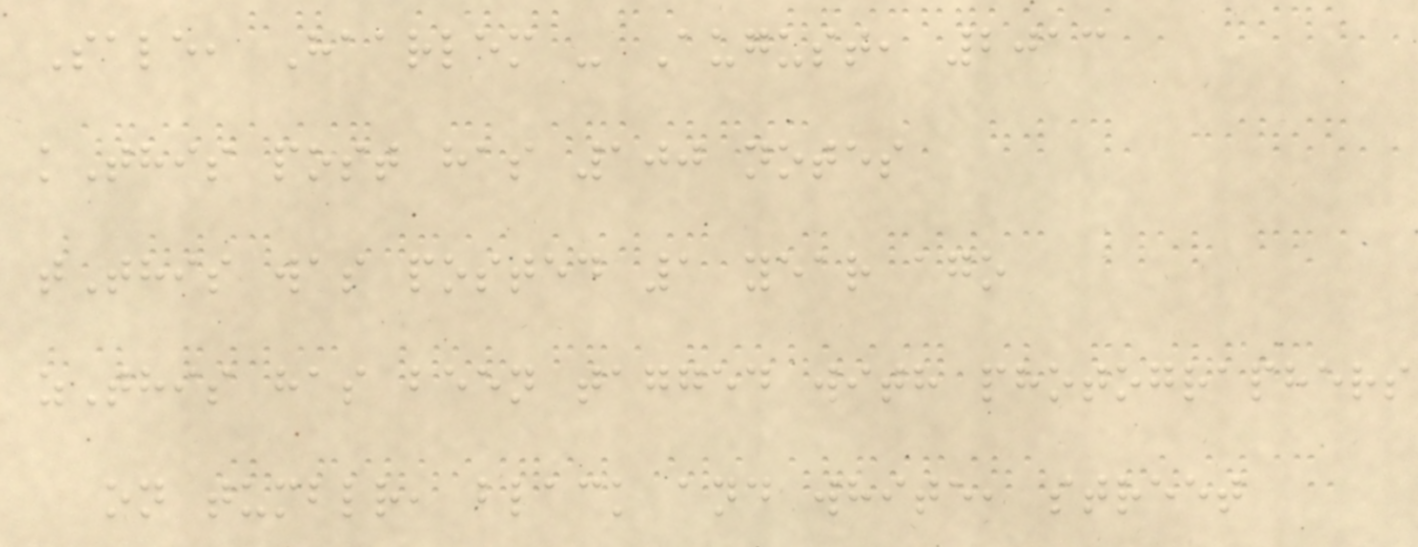Sale, Haarlem - August, 2013
kThis post has 100 notes
tThis was posted 1 year ago
zThis has been tagged with photographers
on tumblr, black and white, street
